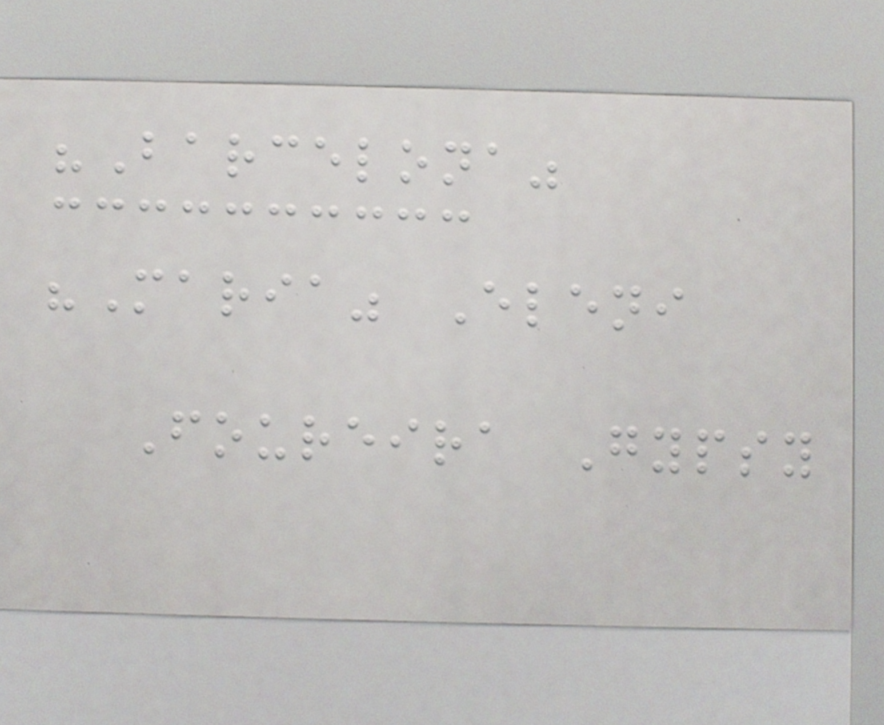"Barcelona"
"Maria" Eleni
Foureira Gypsy
